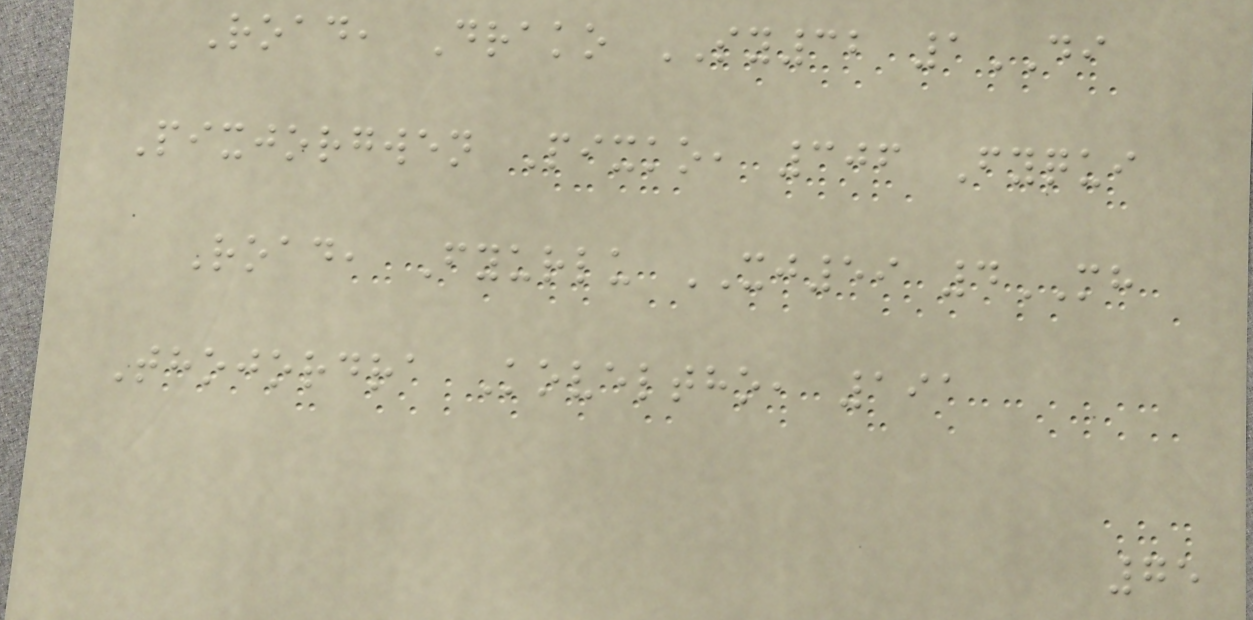Road, Drako SY32 1DI
Pixjorgwen Pixko, 306 Fyqui
Road, Fyurlu XJ59 4MH
Thojordra Koveltho, 191
75
